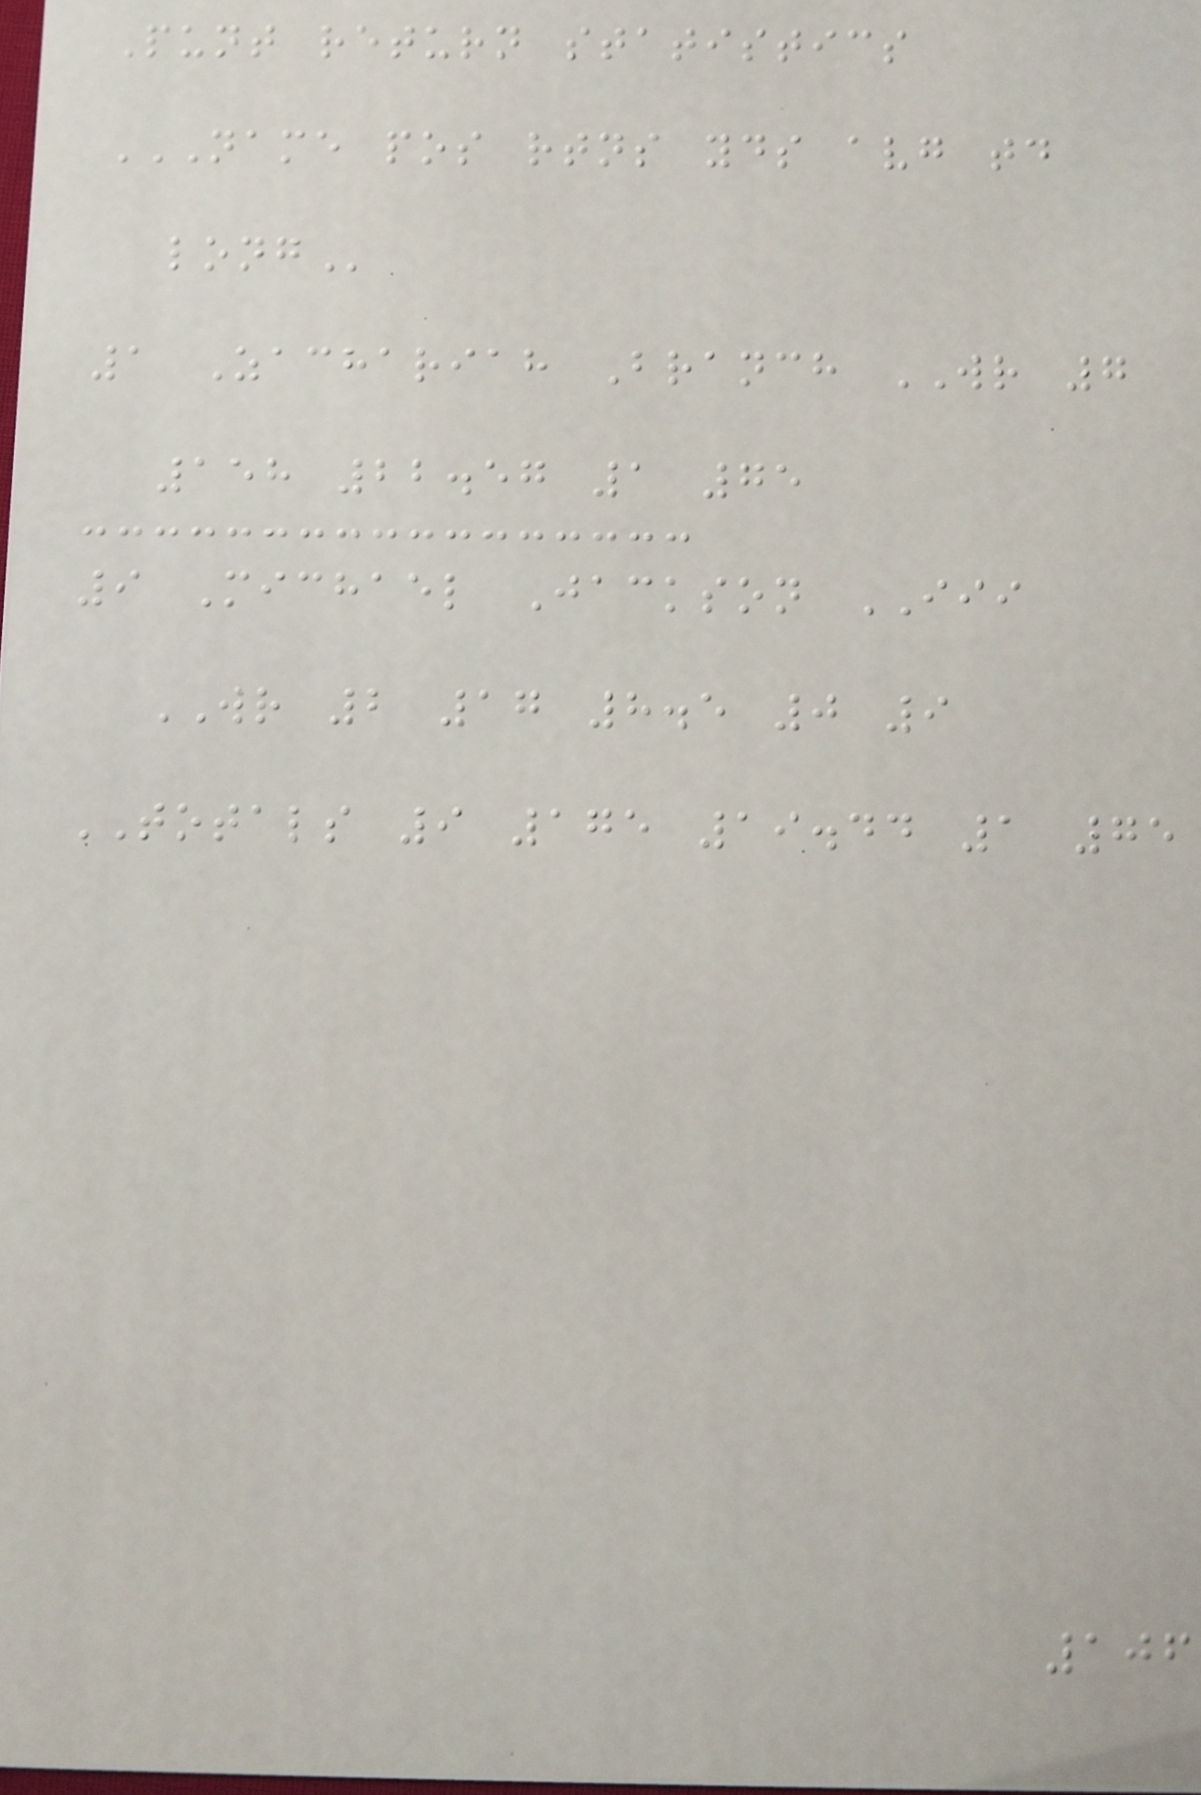Punt return statistics
NAME POS RTNS YDS AVG TD
LONG
1 Zachariah Branch WR 7
158 22.57 1 75
9 Michael Jackson III
WR 2 17 8.5 0 9
TOTALS 9 175 19.44 1 75
106
